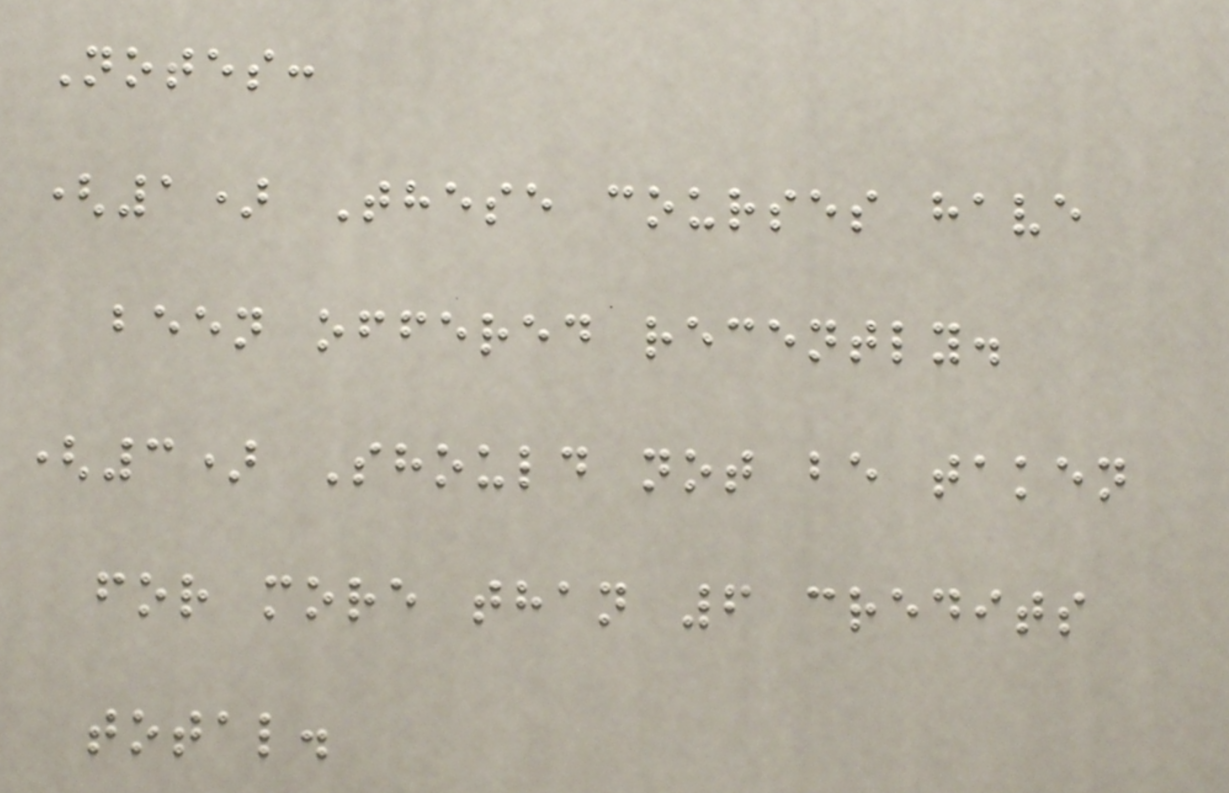Notes:
(1) These courses have
been offered recently.
(3) Should not be taken
for more than 6 credits
total.
